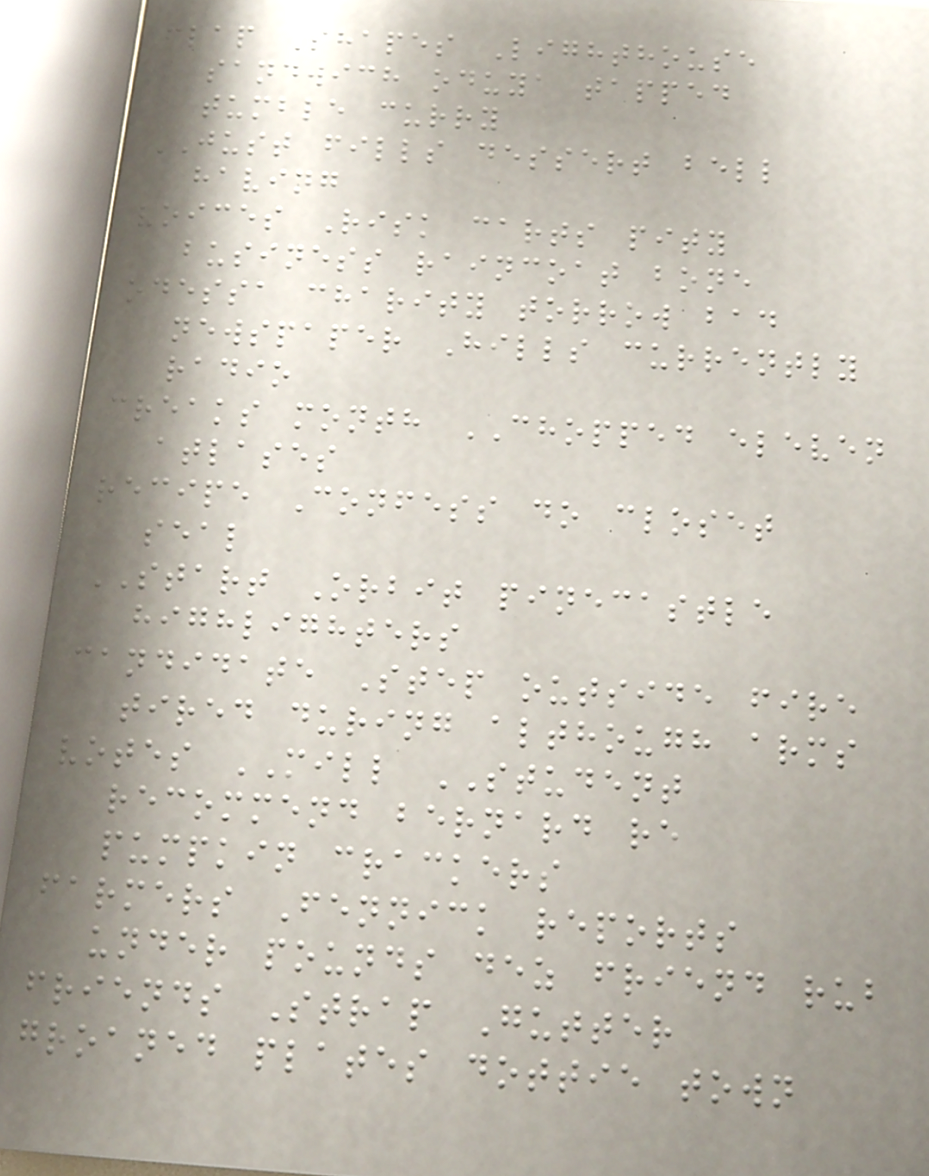flap Shapes Lighthouse
sandwich oduya tapped
tumble curry
JUST fills dessert bell
having
voices Risk carts pity
business raincoat bone
odessa charity torrow bad
newspaper Hills currently
radio
creaks month CHOPPED eleven
atlases
recipe Confess do closet
seal
START Orbit pinecastle
highlighters
candidate Step outside fire
tired during although arms
votes MILL STUDENT
recommend bernard re
pumpkin crackers
farmers Fennick reports
under pounds dez friend rub
friends Strap Gutter
groaned plates dottie town
